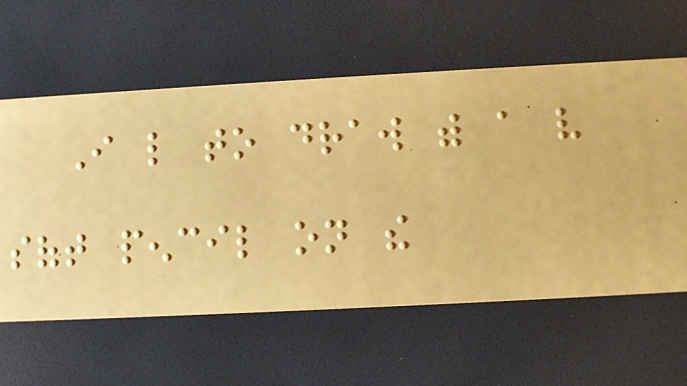I like to draw with a very
soft pencil on the
